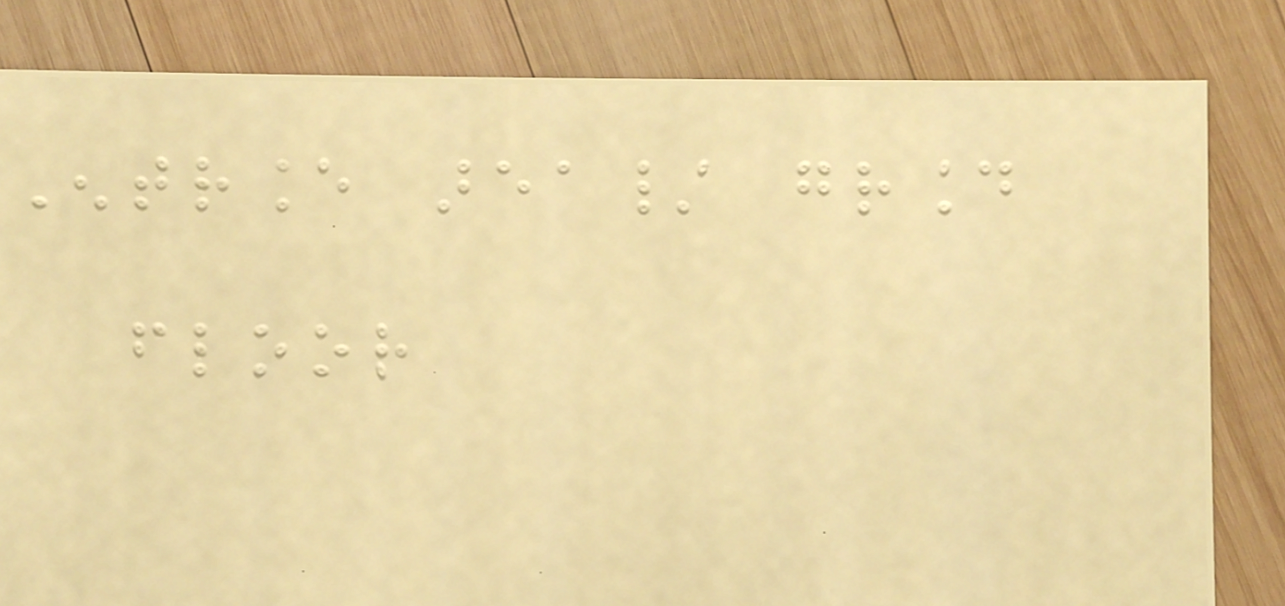Entrance area/ ground
floor
